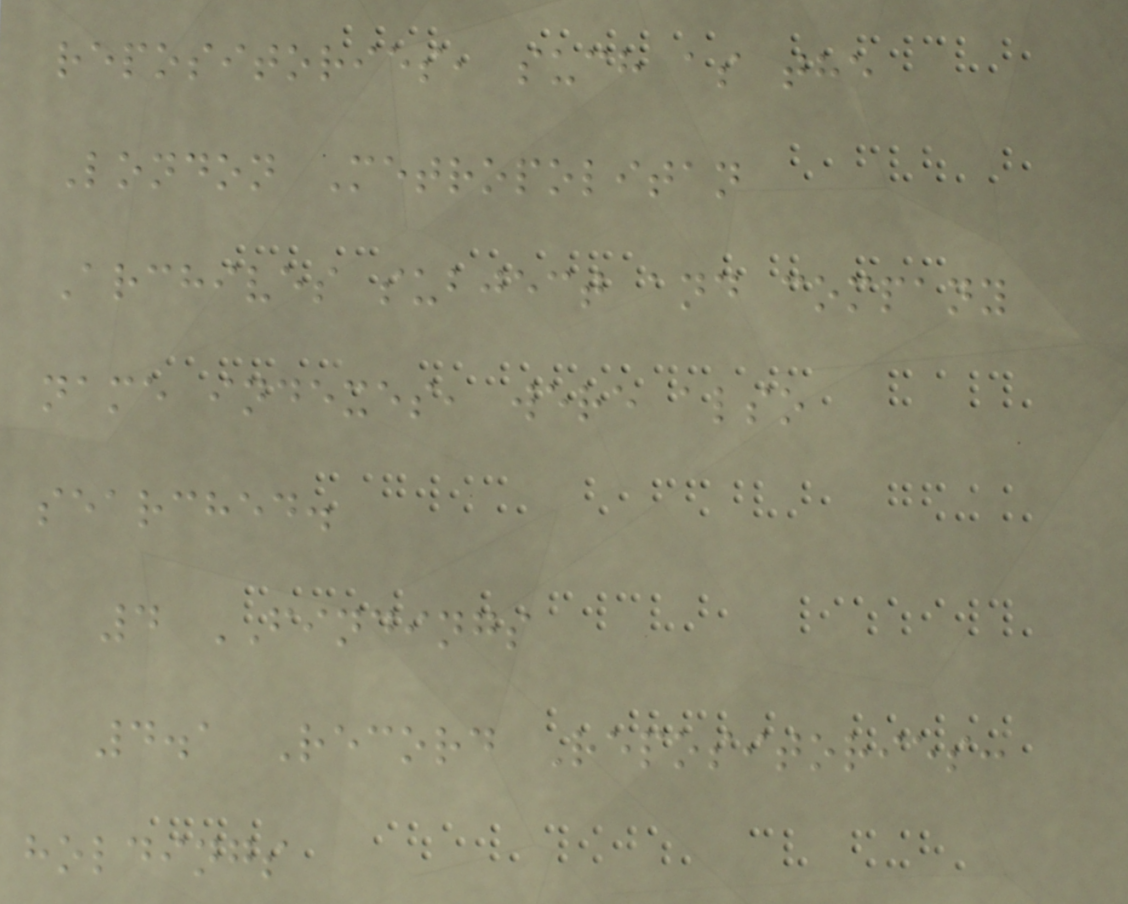repositories, such as the
London Metropolitan
Archives subject and company
name indexes, were also
searched.
4 FINDINGS
4.1 Record Repositories:
holdings
